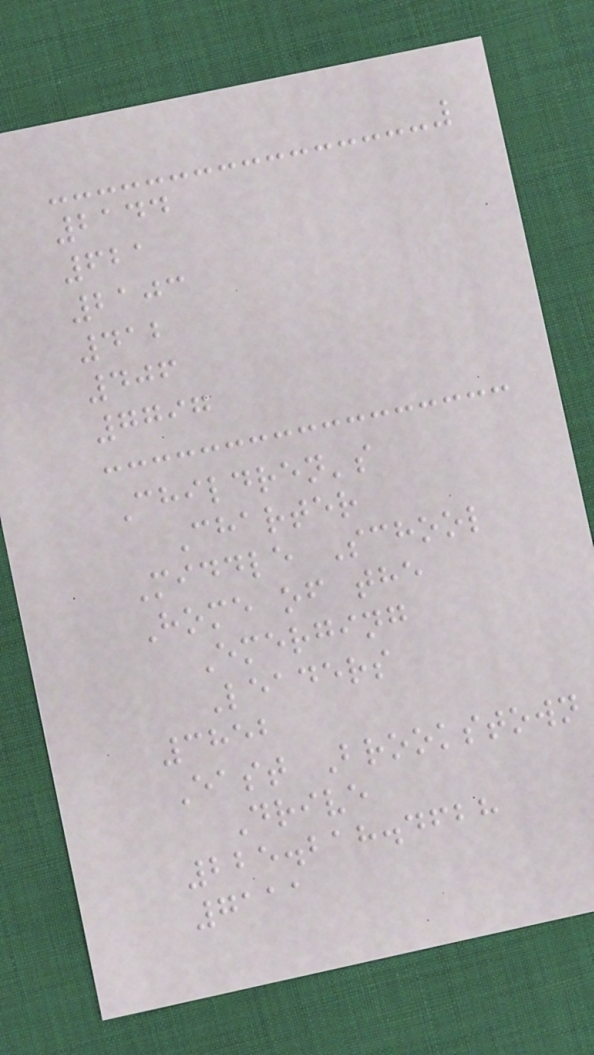2144
621
2103
412
406
7797
Children's
Charter
Middle School
Home of the
Emerging
Leaders
3852
East Brookstown
Drive
225.218.4628
7111
